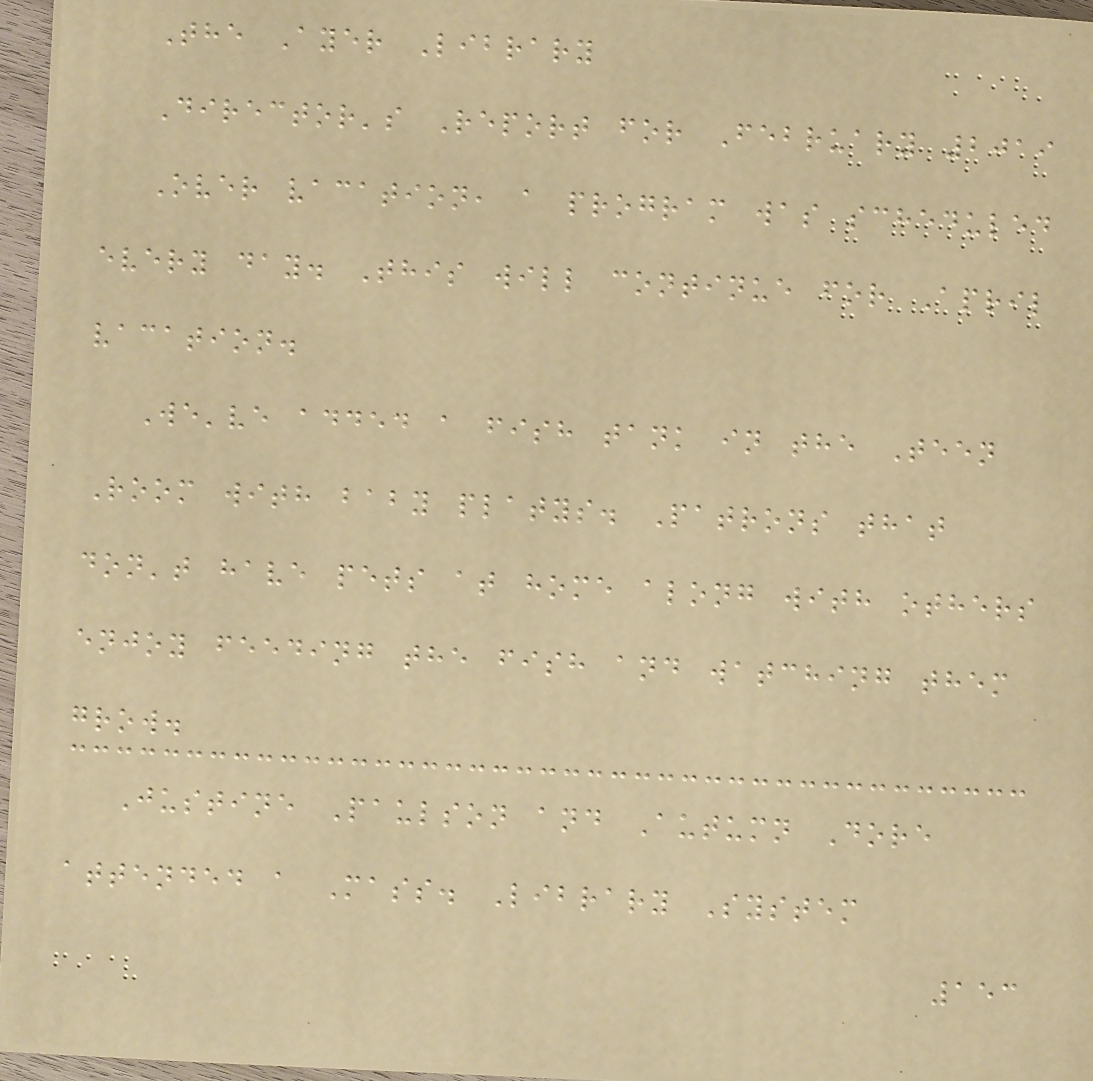The Ayer Library
Director's Report for February 2019
Over vacation, a program was scheduled
every day. This will continue for April
vacation.
We've added a fish tank in the Teen
Room with baby platys. Patrons that
don't have pets at home along with others
enjoy feeding the fish and watching them
grow.
Justine Paulson and Autumn Dore
attended a Mass. Library System
153
